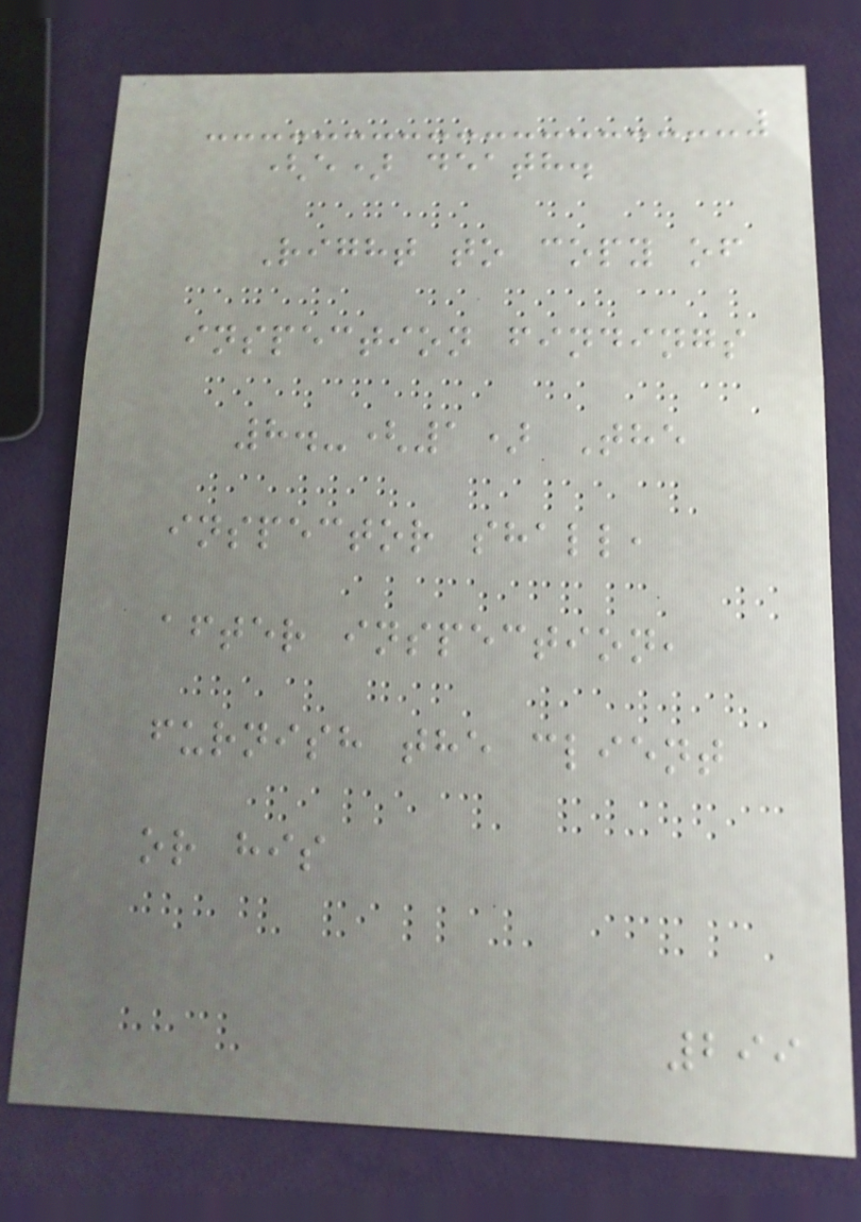(e) death.
Right to copy of
inspection findings
8.-(1) The
inspector shall,
after inspection,
furnish the client
or his
299
